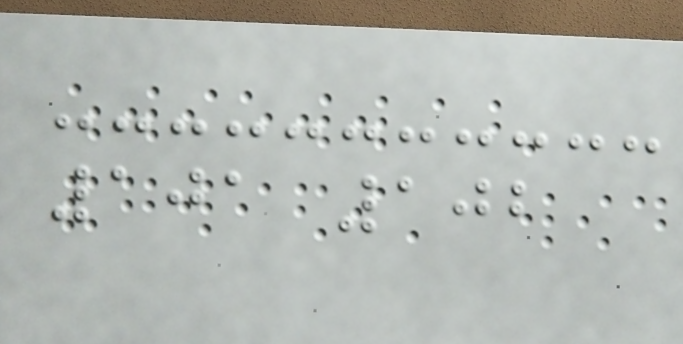101 102
